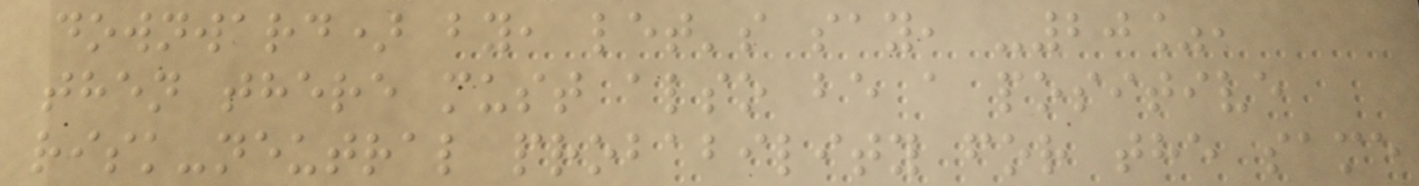downward) by, let's say, -20%,
then there must also be a positive
risk-neutral probability for the same
